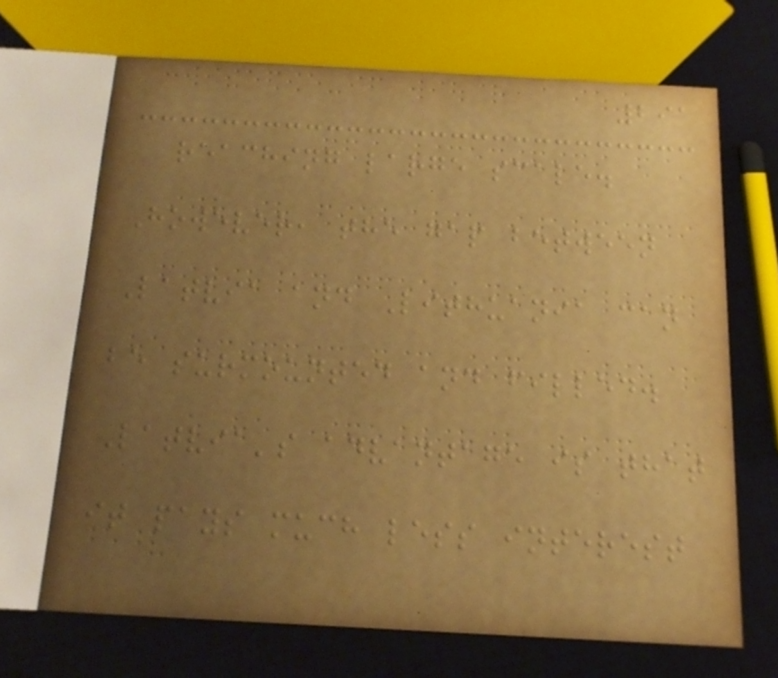291
reaching large scale.
However, the gap between
Latvia and Lithuania can
be surmounted and filled.
Latvia's advantage is that
it pays much less interest
